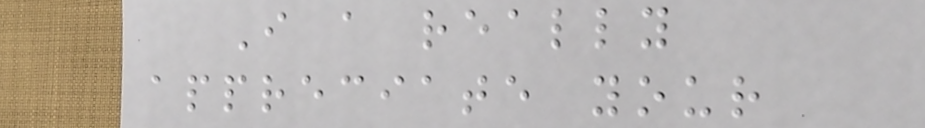I a really
appreciate your
